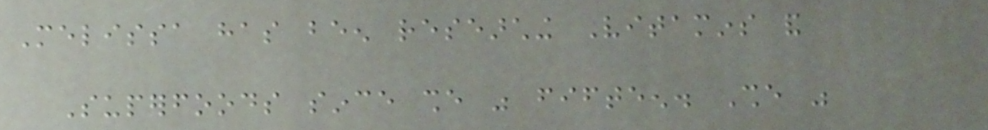Melissa has been researching Vitamins and
Superfoods since she was fifteen. She was
